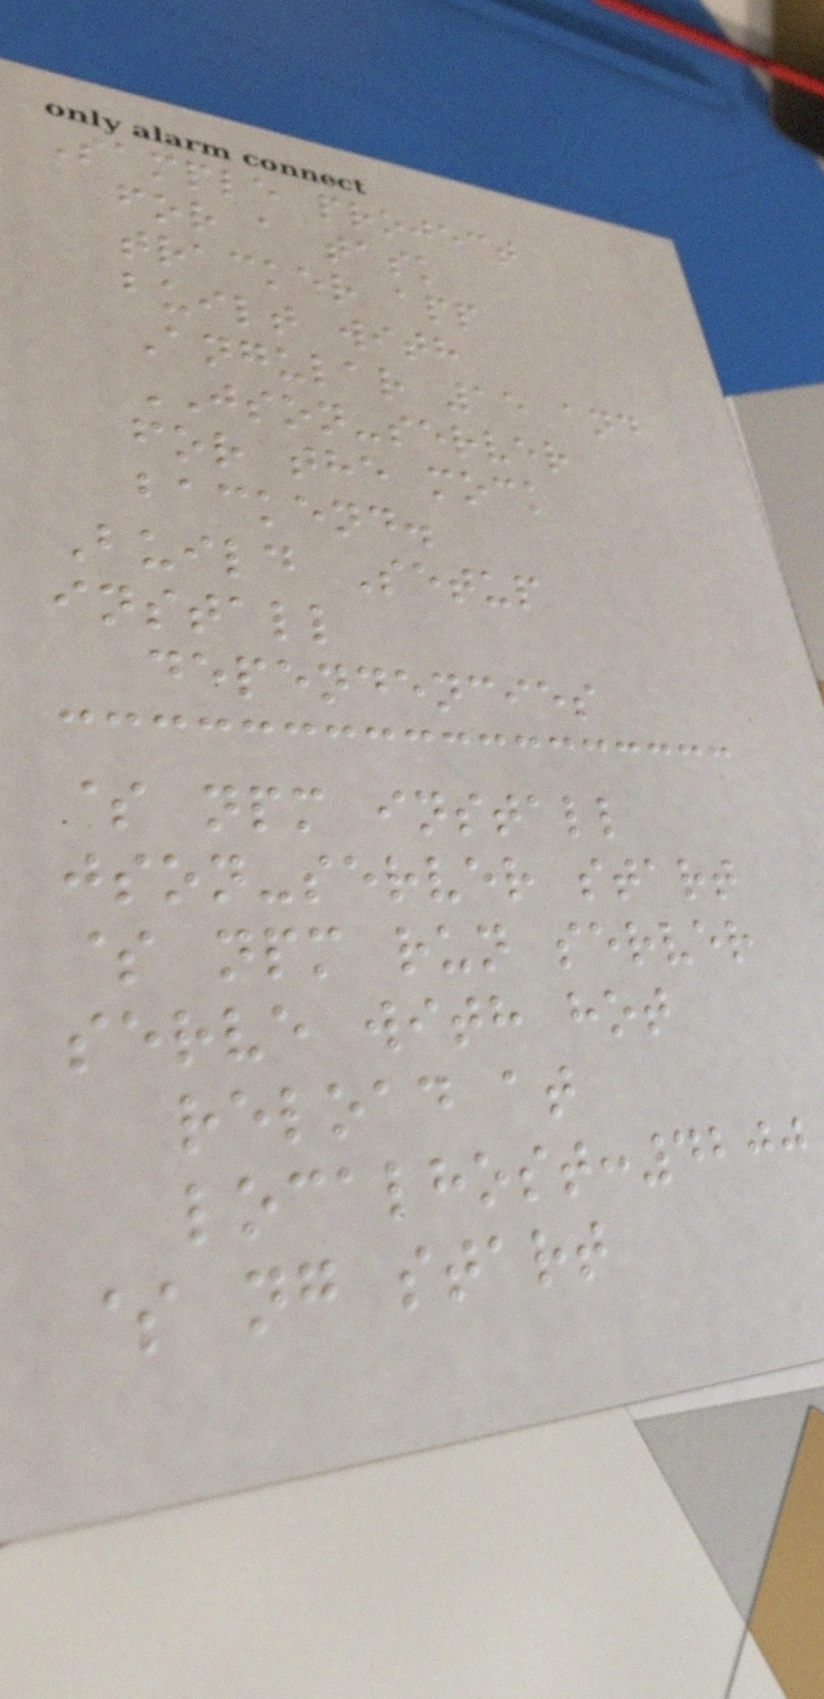Sample project
for a task
tracker app
built with
Angular 15 and
JSON-server
for the mock
backend.
Build Setup
install
dependencies
$ npm install
json-server start
$ npm run server
serve with hot
reload at
localhost:4200
$ ng start
